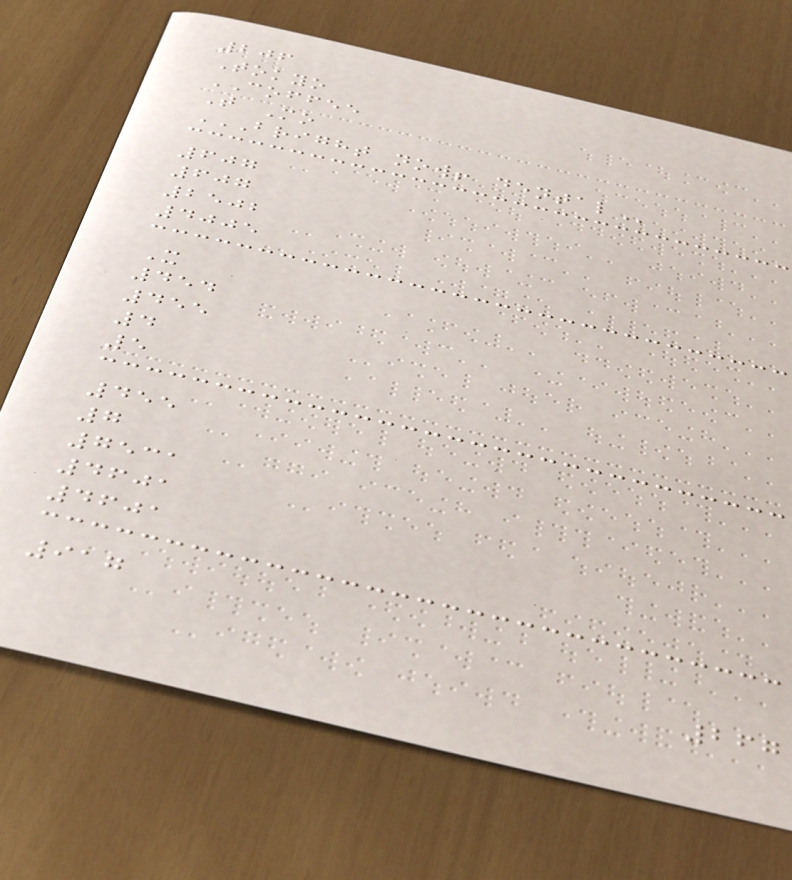206
Tokyo
COFFEE
T Mo
BRIGHT NOW! DENTAL
607
607
2502
4005
X
454
455
4
5
455
7
7531
4601
4601
917
267
